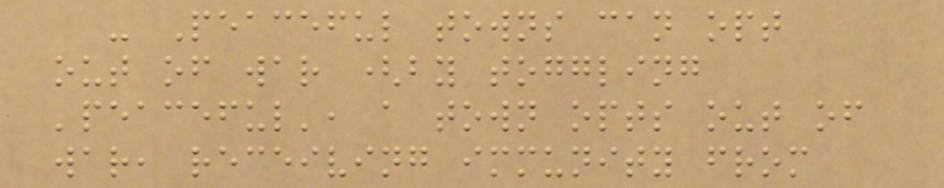- Peaceful towns can opt
out of war (by toggling
'peaceful', a town opts out of
war, receiving immunity from
